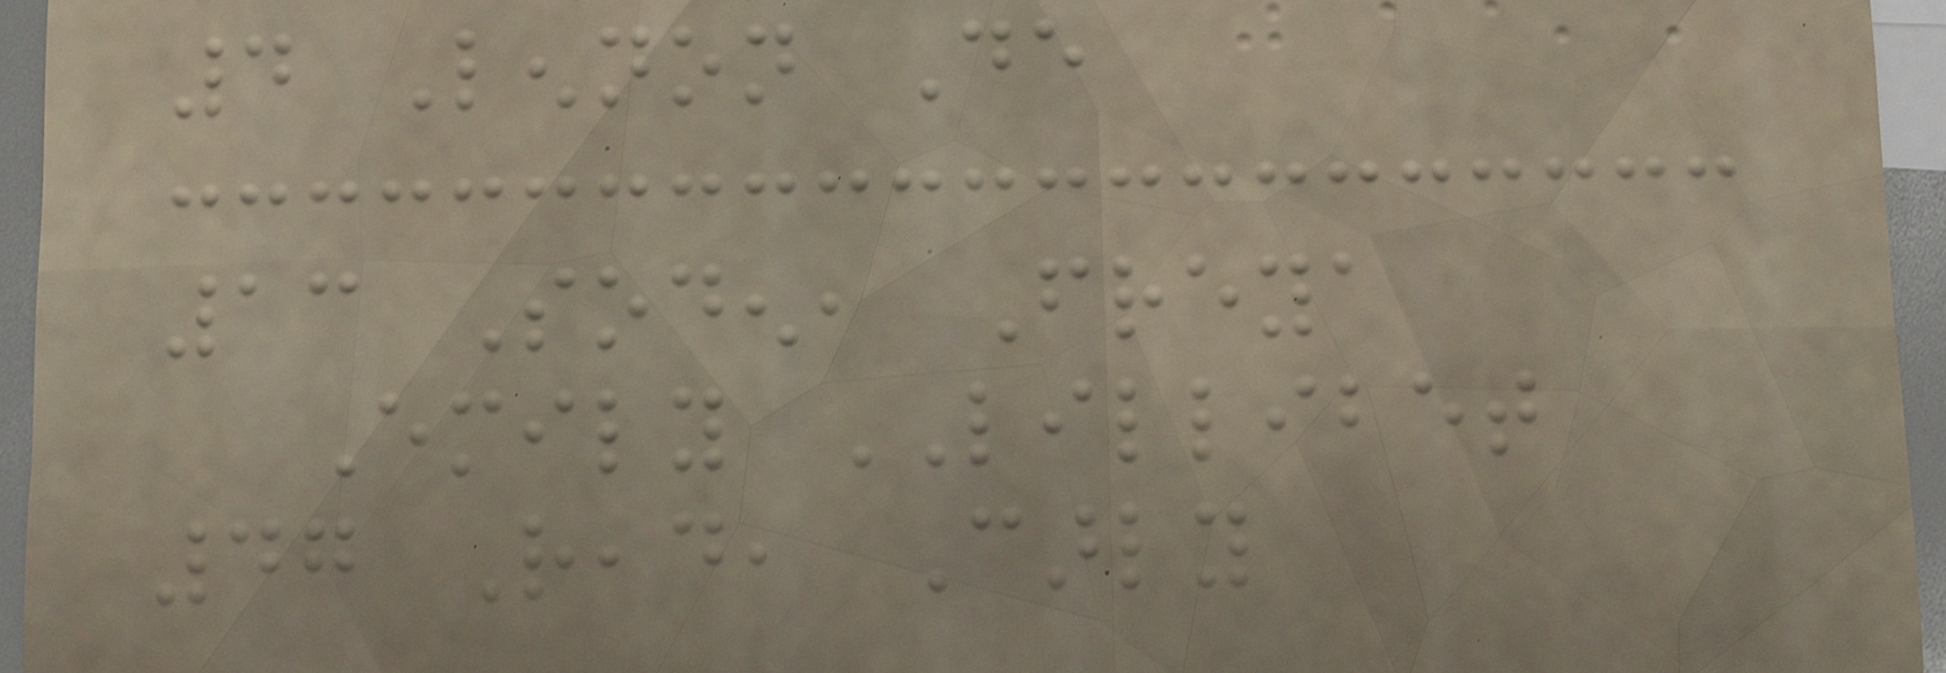4 Lennon De
13 Soden, Freya
Emily LILLIBET
47 Read, Carly
